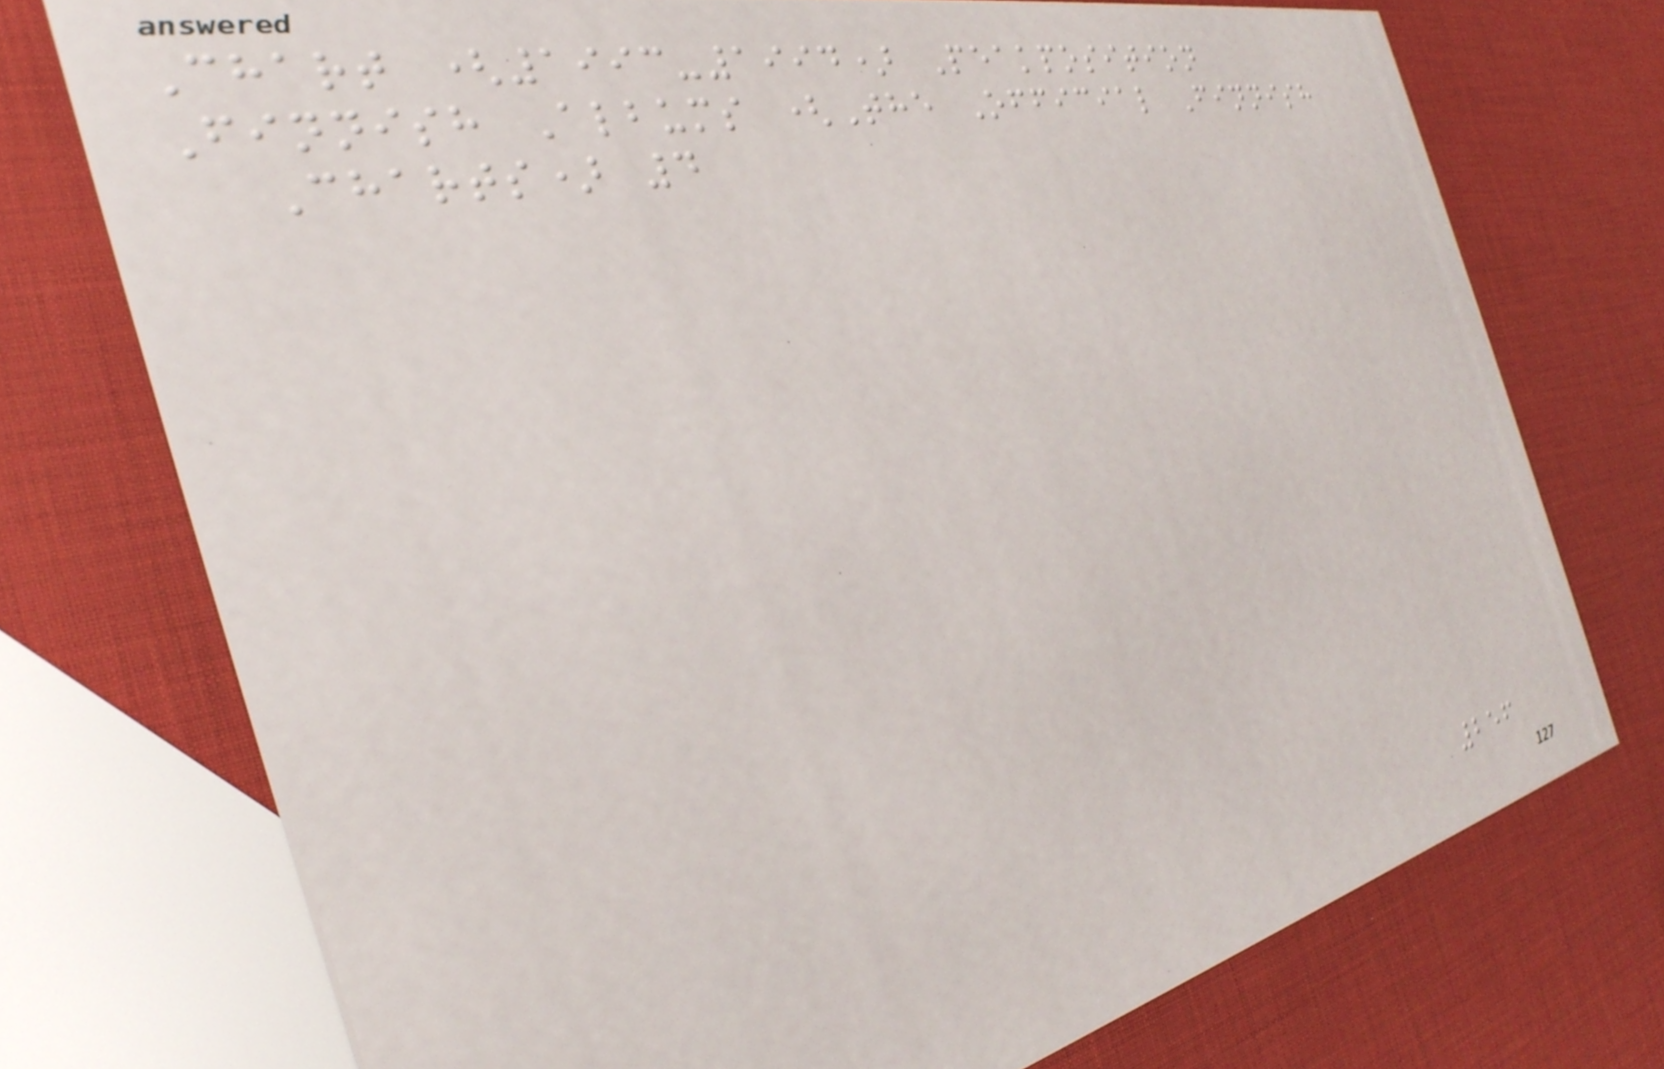Chart (1993-1994) Peakposition
Finnish Albums (The Official Finnish
Charts) 4
256
